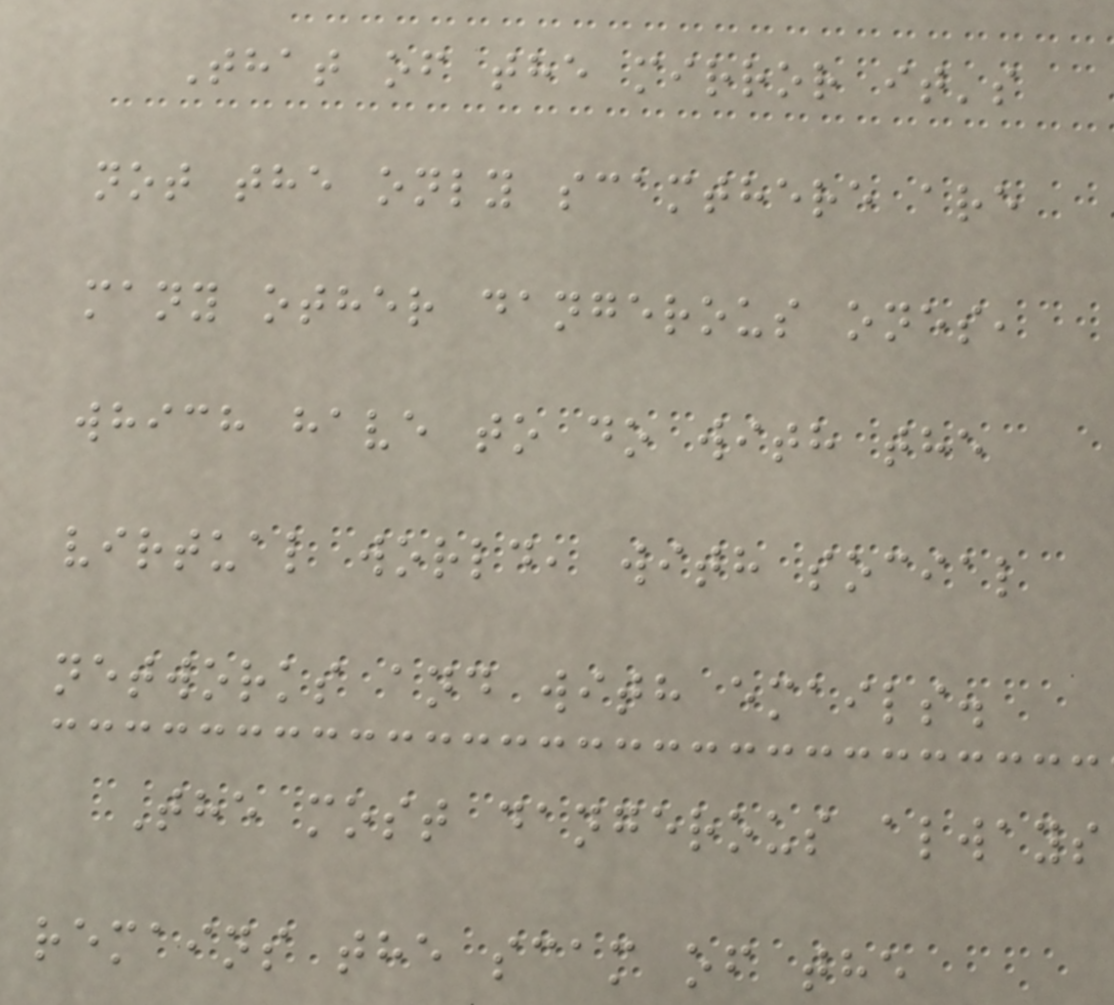That of the mirror it's
not the only scamthere are
many other dangerous ones,
which have to do with the
virtual world, with social
networks and with emails.
The most dangerous always
remains the scam of the
